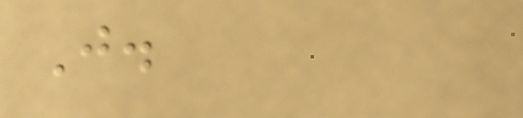J.
